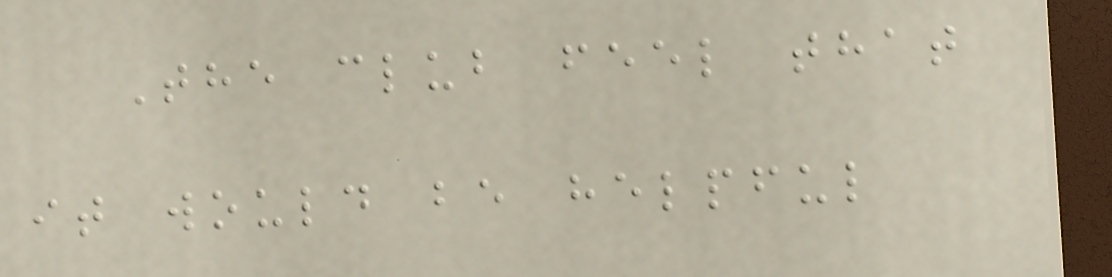The club feel that
it would be helpful
